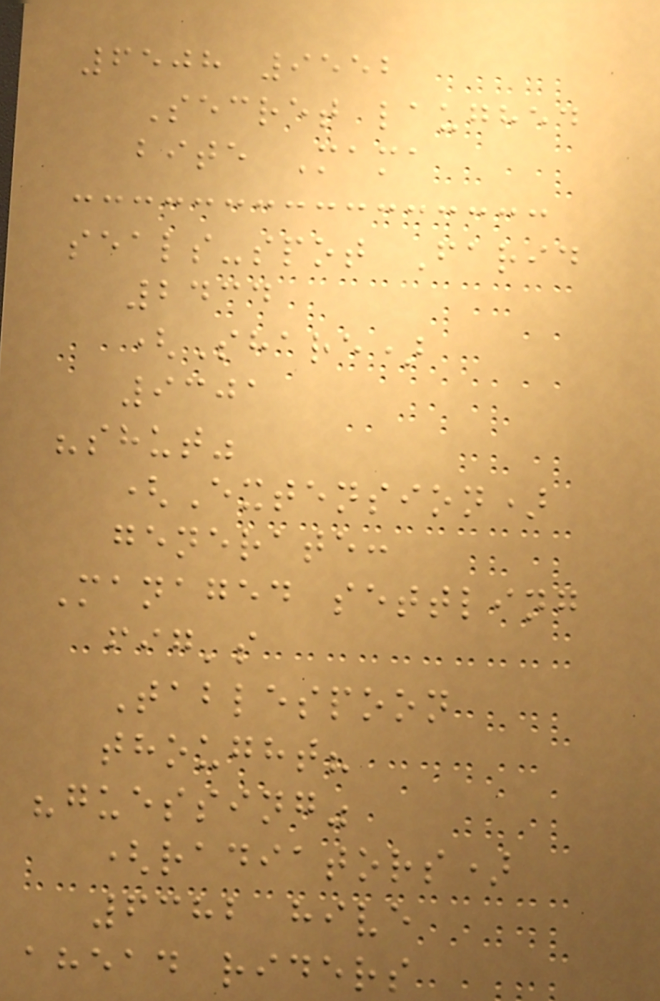6508 9552
Secret laughed
bite Mama
seals-spot Farid
2434
(Share)
9301
"shut"
(Extension)
generate:
Managed settling
fig's
Tablespoon
thought?
"guessing"
(radiators)
6382 hive
ahead riders
